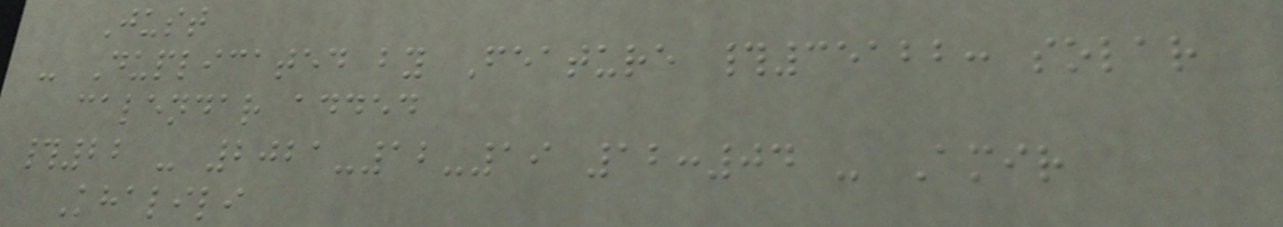Just
- Duplicated by Feature #35122: solar
calendar added
#22 - 2021-12-19 12:04 - Amir
Khalili
